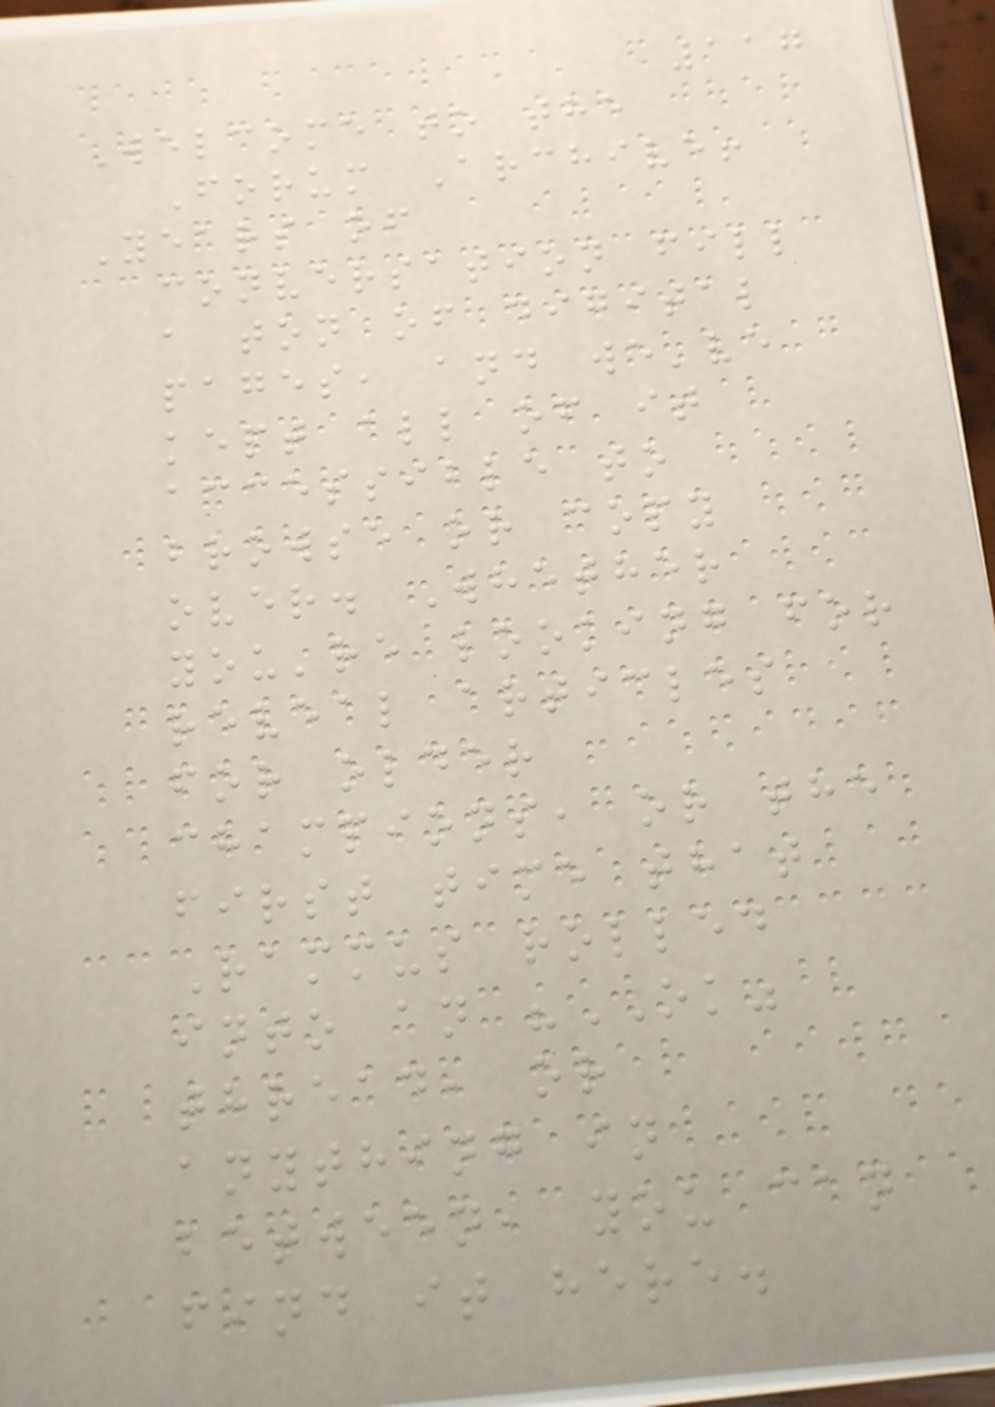117
Welcome to the
Forum Archive!
Years of
conversation fill
a ton of digital
pages, and we've
kept all of it
accessible to
browse or copy
over. Whether
you're looking for
reveal articles
for older
champions, or the
first time that
Rammus rolled
into an "OK"
thread, or
anything in
between, you can
find it here.
